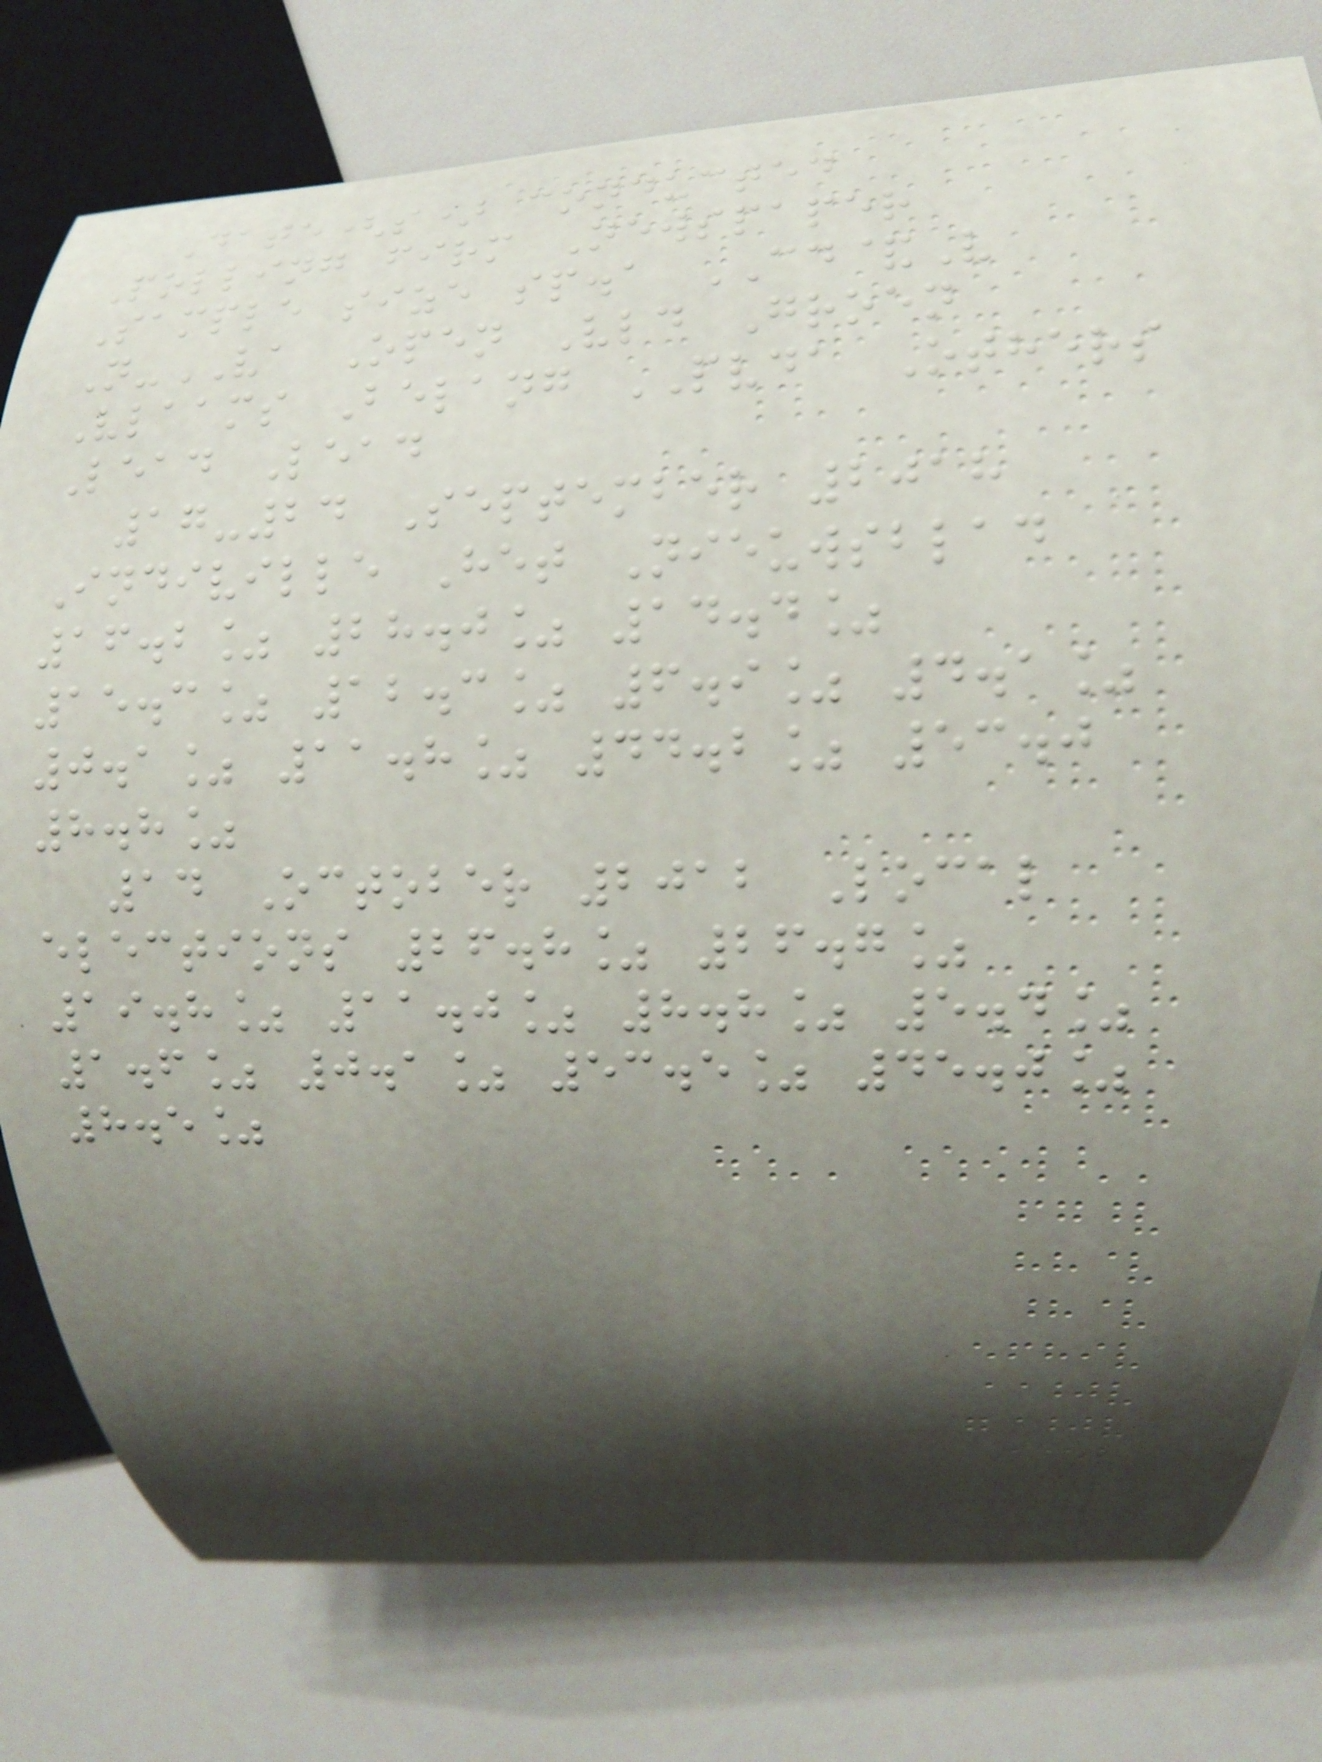Date(s) conducted
Polling firm Newspaper
Sample size sp.a CD&V
N-VA Open Vld Groen
Vlaams Belang PVDA Others
Lead Lead
17-24 September 2018
Indiville Het Nieuwsblad
16.2% 28.0% 14.4%
15.3% 12.3% 6.9% 4.1%
0.1% 11.8% 44.2% 53.0
8.8%
14 October 2012 Local
elections 26.8% 26.7%
19.8% 11.0% 8.8% 5.4%
1.6% 0.1% 53.5% 45.0%
8.5%
